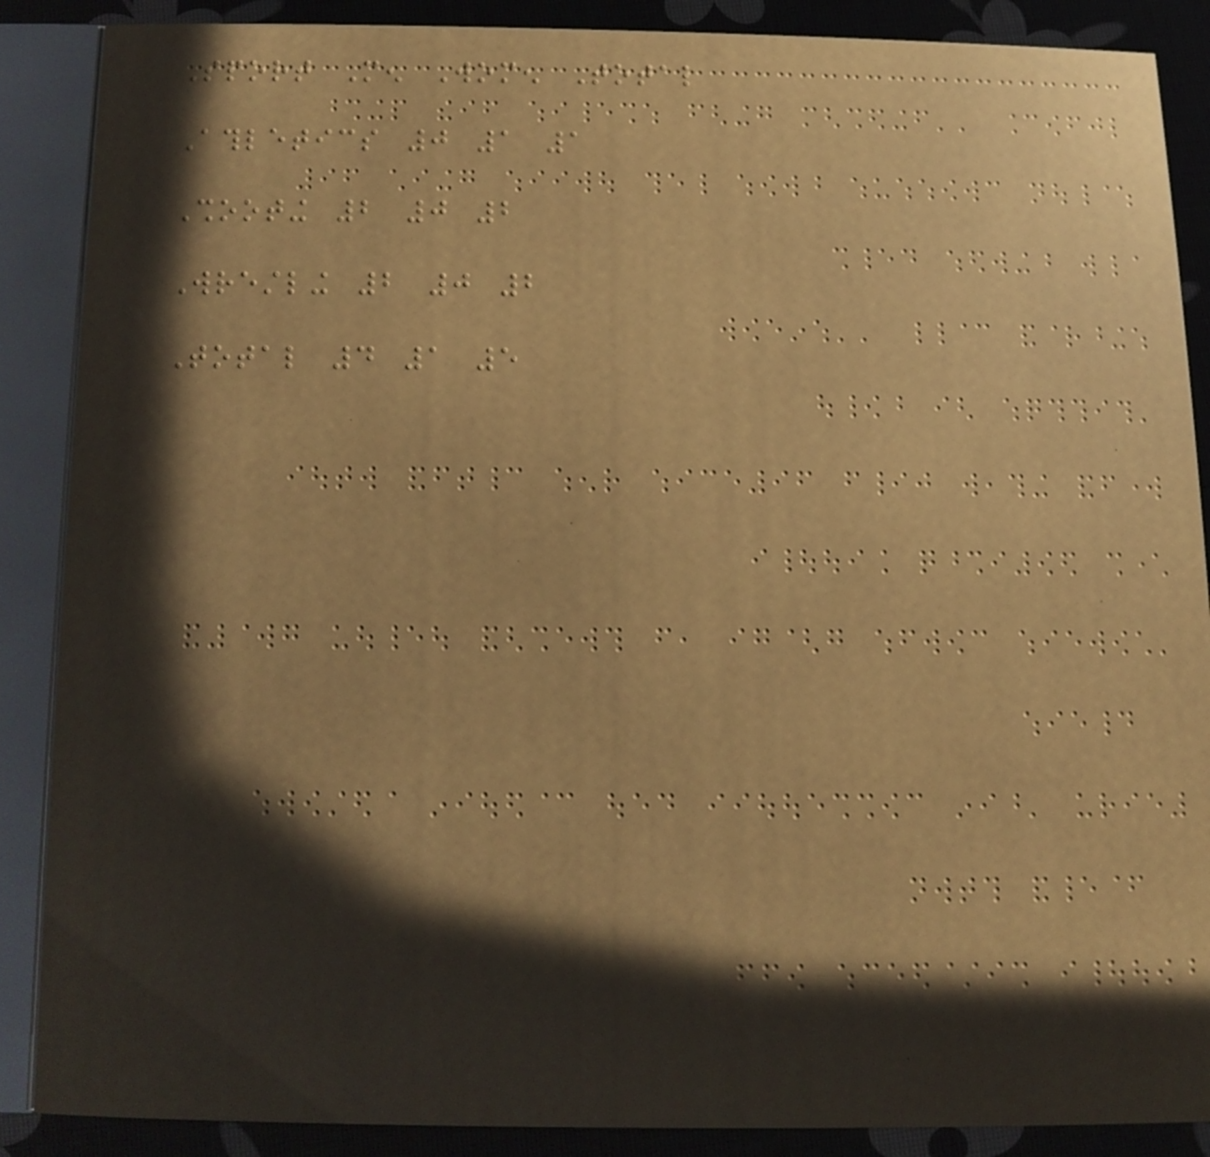Sport Men Women Total
Athletics 0 1 1
Shooting 2 0 2
Wrestling 2 0 2
Total 4 1 5
